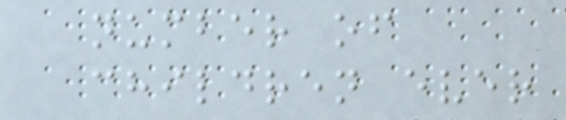number of
children ever
